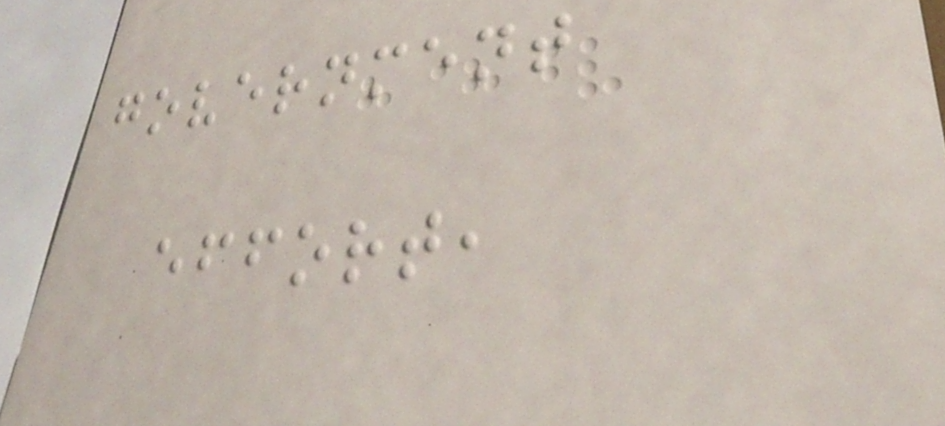government
effort,
